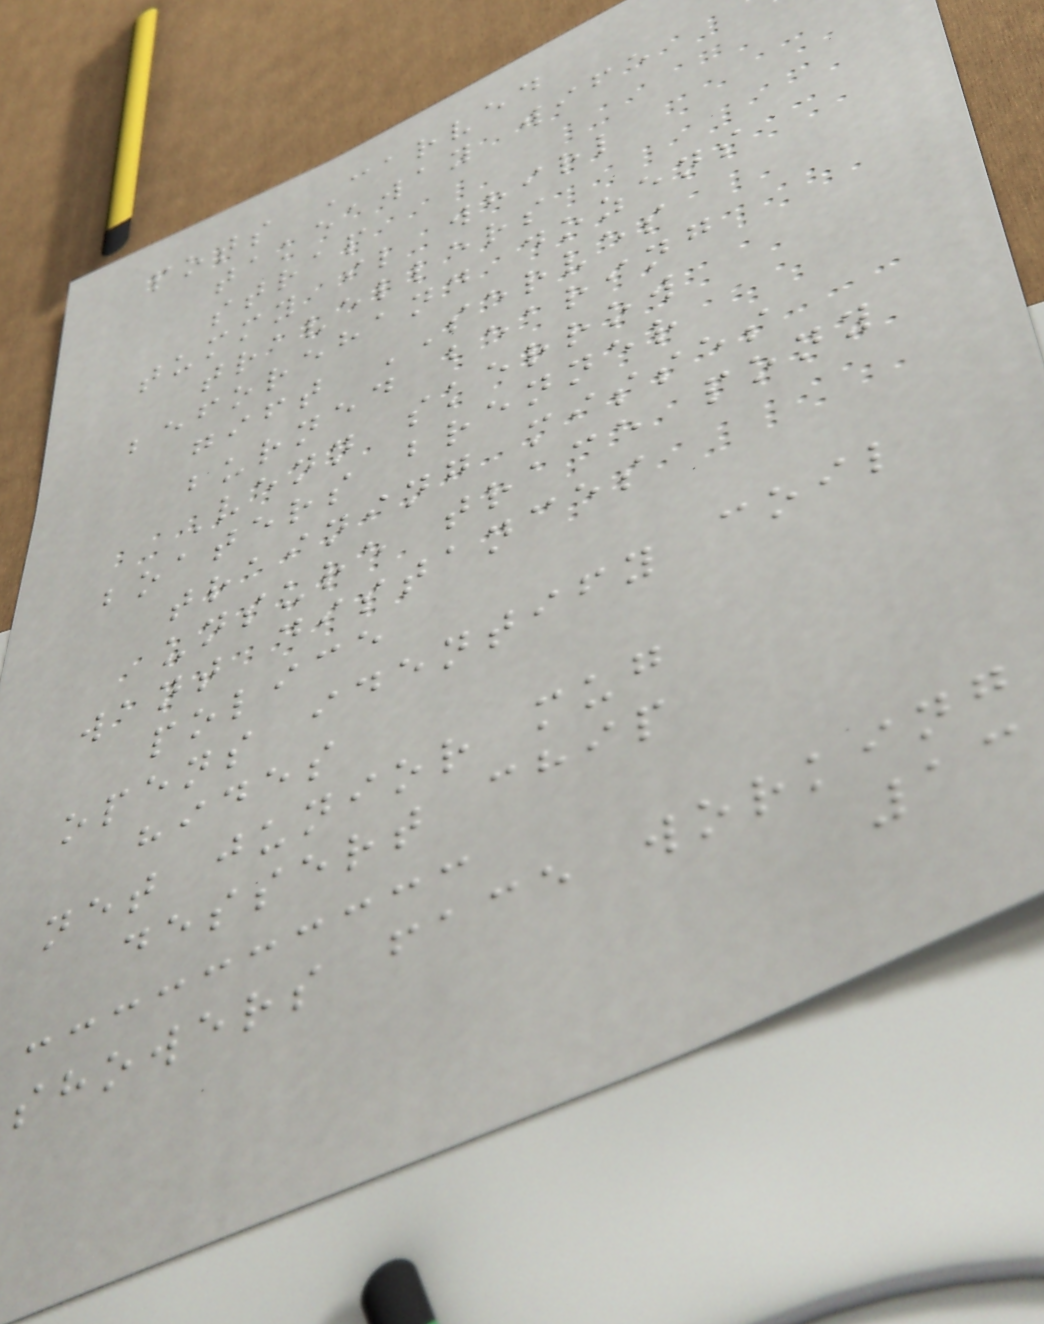pots Carved
takeaway wife
strap
tummy il whirl
travellers
beforehand dozens
gift SERVES
burned bearing
Venn skerrow
boaters brenner
training misses
unsure trace pony
want distances
police
opens identify coil
hides
net junior mug
dessert chip
showers face working
13
